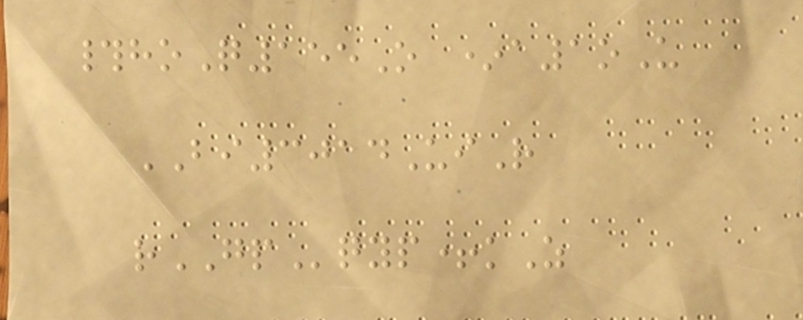#hoQ155O *a1oU
BI3014UiR
rGPqyp+kZ
